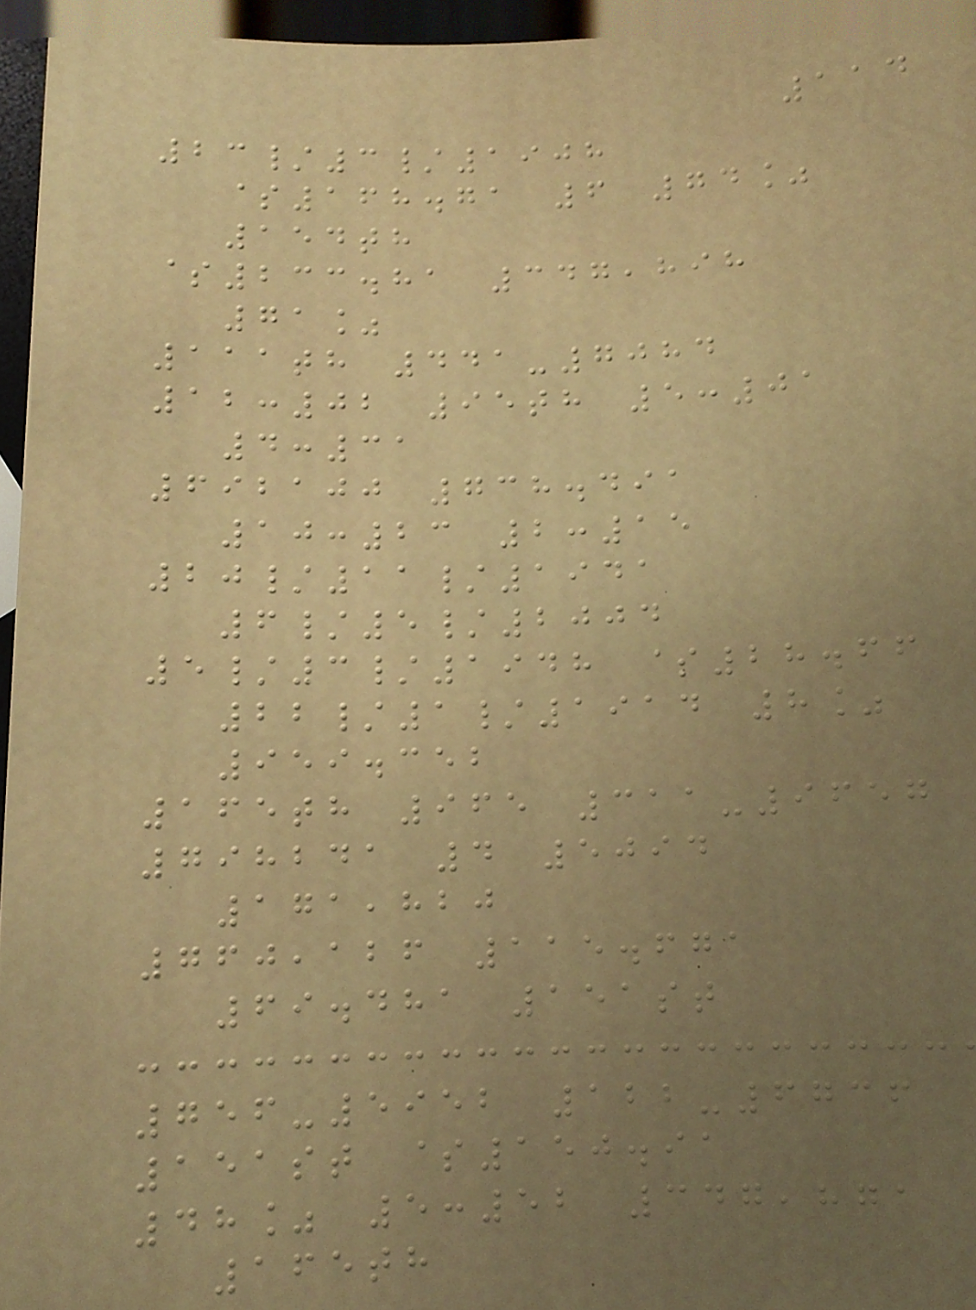114
23/3/1908
$168.71 6 74%
154th
$233.81 347,898
71%
111th 441-7084
12:02 95th 5:01
4:31
692100 738.491
10:23 2:15
20/11/1941
6/5/2004
5/3/1948 $28.66
22/1/1914 8%
959.352
165th 965 311-9657
798241 4 5094
171,820
760,126 115.671
69.481 151st
756-5952 122-6736
151st $150.91
48% 5:52 347,871
165th
